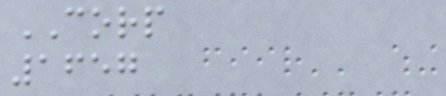CORP
1657
